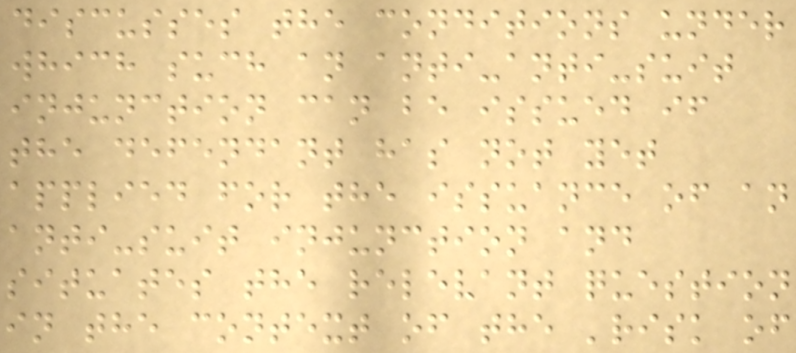discusses the conditions under
which such an anti-anti-suit
injunction can be issued if
the defendant has not yet
applied for the issuance of an
anti-suit injunction and
situates the relevant question
in the context of the 'risk of
